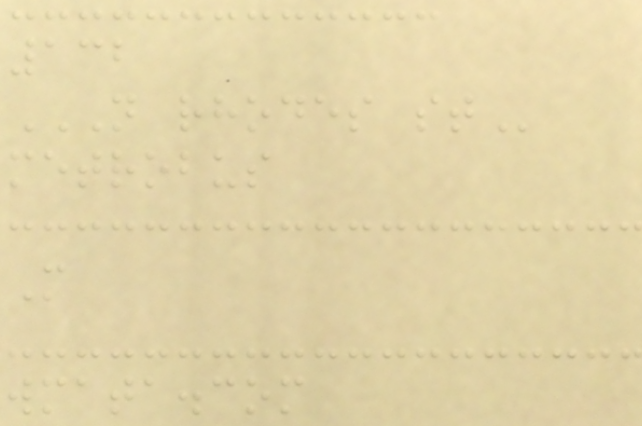132
N RHODES ST
metrobus
M
wmata.com
